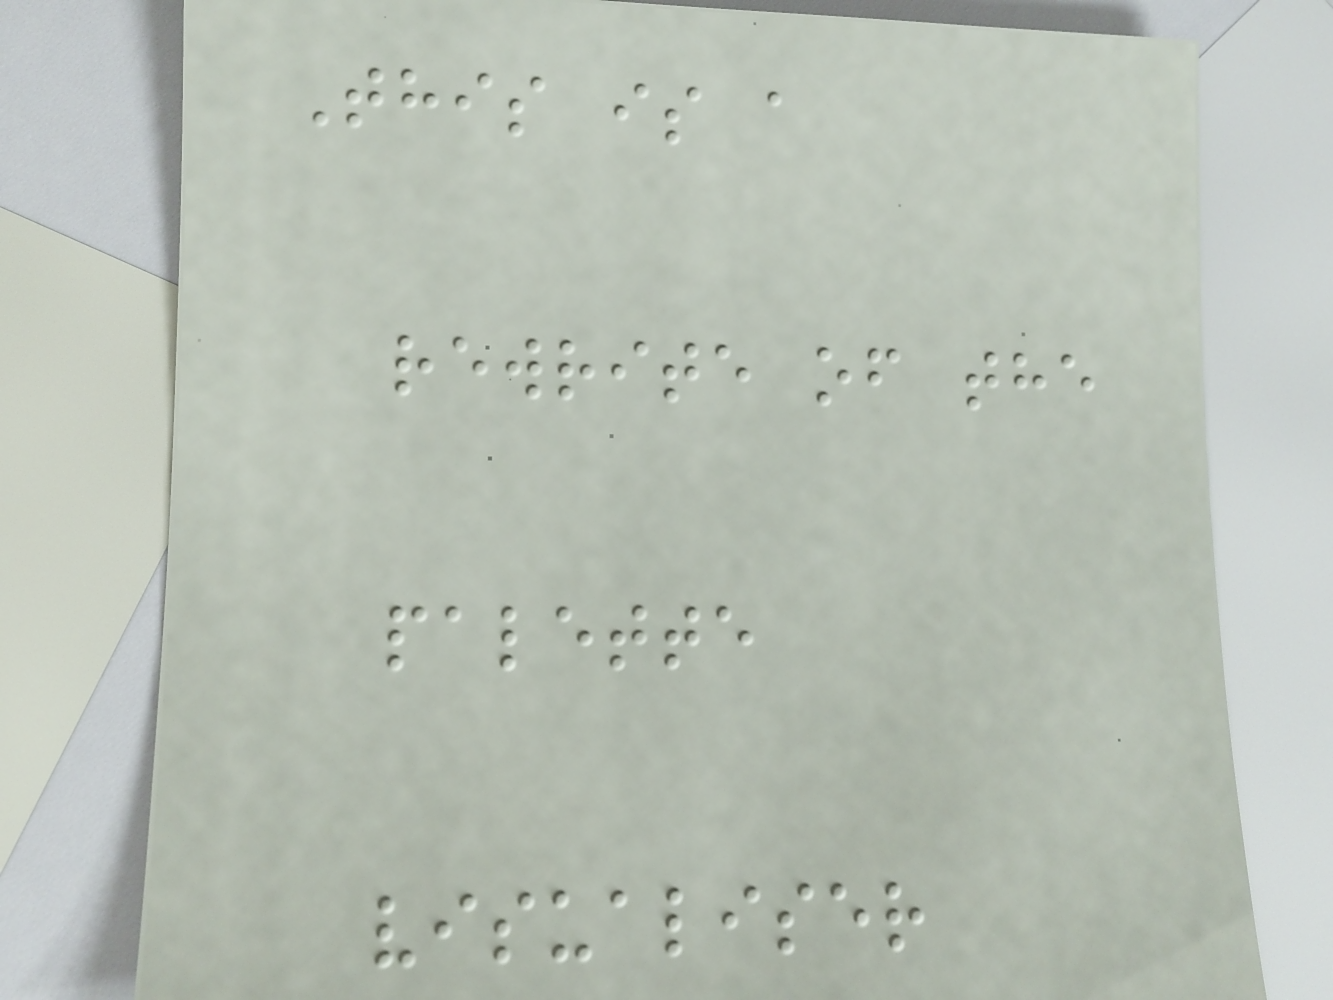This is a
rewrite of the
palette
visualiser
